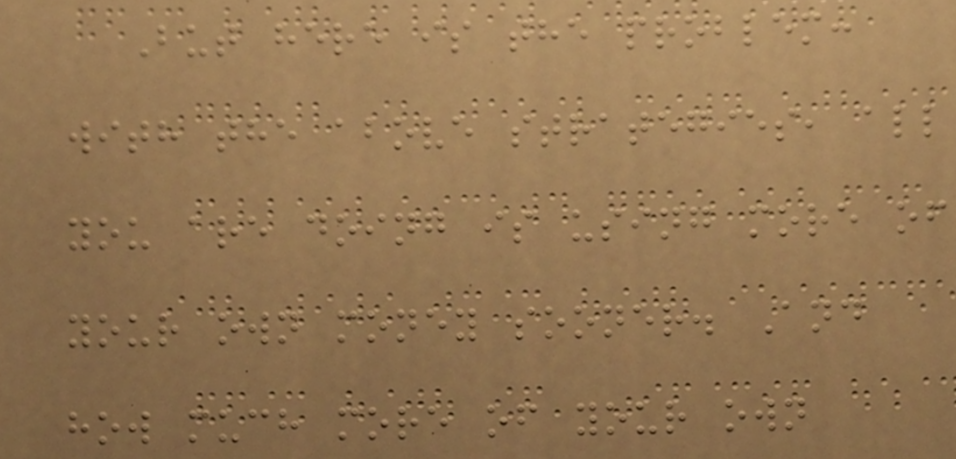But here is the problem:
with the above strategies, all
you are doing is using more of
your own money sooner. And
how much more of your own
